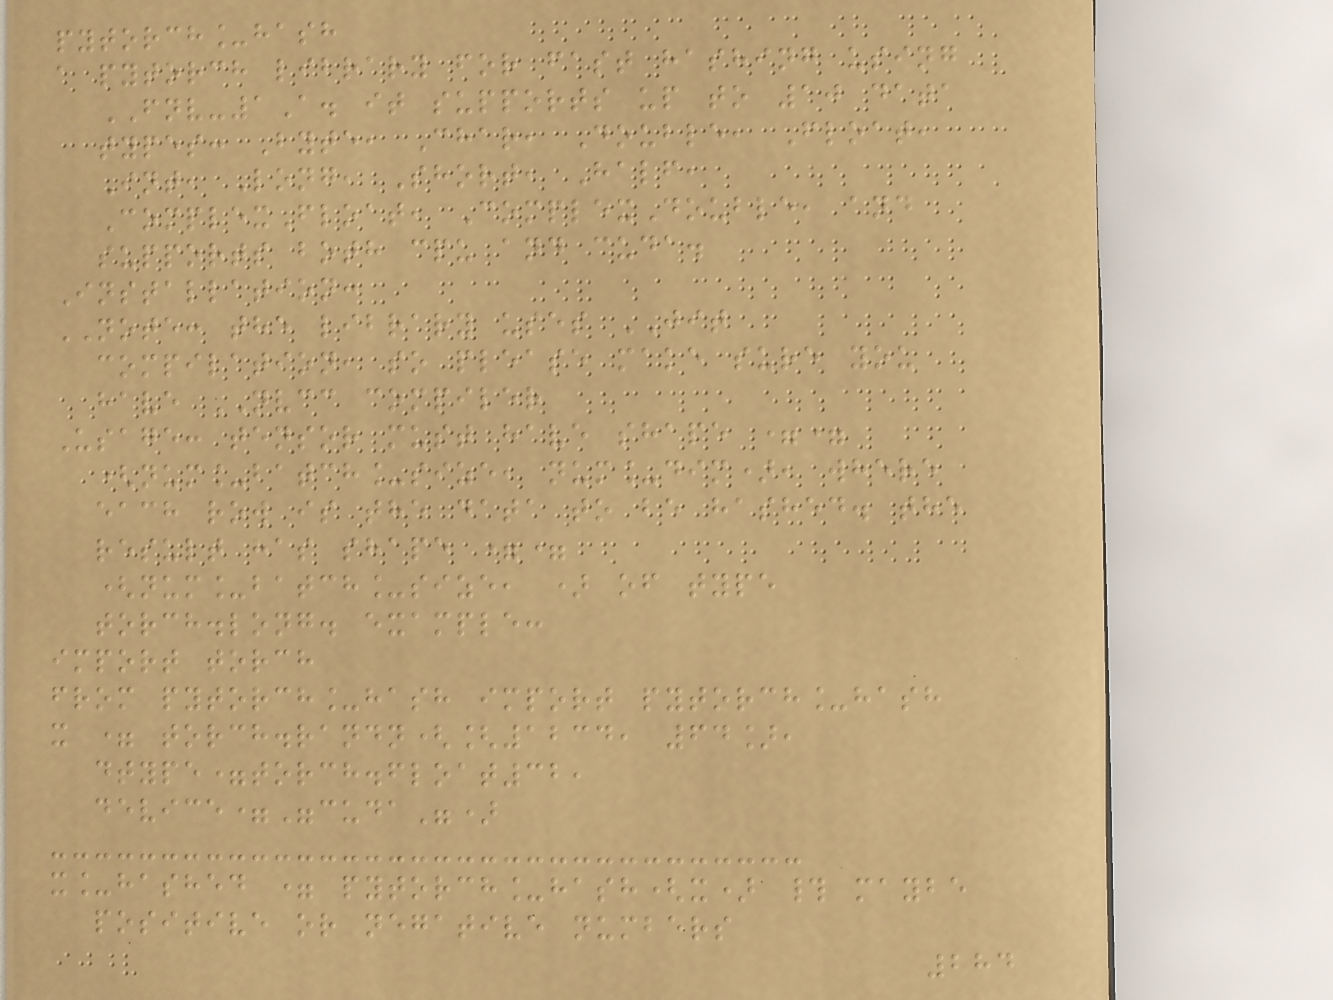pytorch_hash
a pytorch library for fast hashing using
FNV-1A. it supports up to 10 data
types: Byte, Char, Double, Float,
Int, Long, Short, Half,
ComplexFloat, ComplexDouble, and
supports both cpu and cuda.
Installation:
NOTE: the library uses JIT
compilation, so please make sure you
have NVCC compiler
Usage: tensor must have shape ==
(num_batch_size, num_dim), where
each row is the data to be hashed. the
result has shape ==
(num_batch_size, ) of type
torch.long. example:
import torch
from pytorch_hash import pytorch_hash
x = torch.randn([1234, 64],
dtype=torch.float32,
device="cuda")
x_hashed = pytorch_hash(x) # maybe
positive or negative numbers
284
